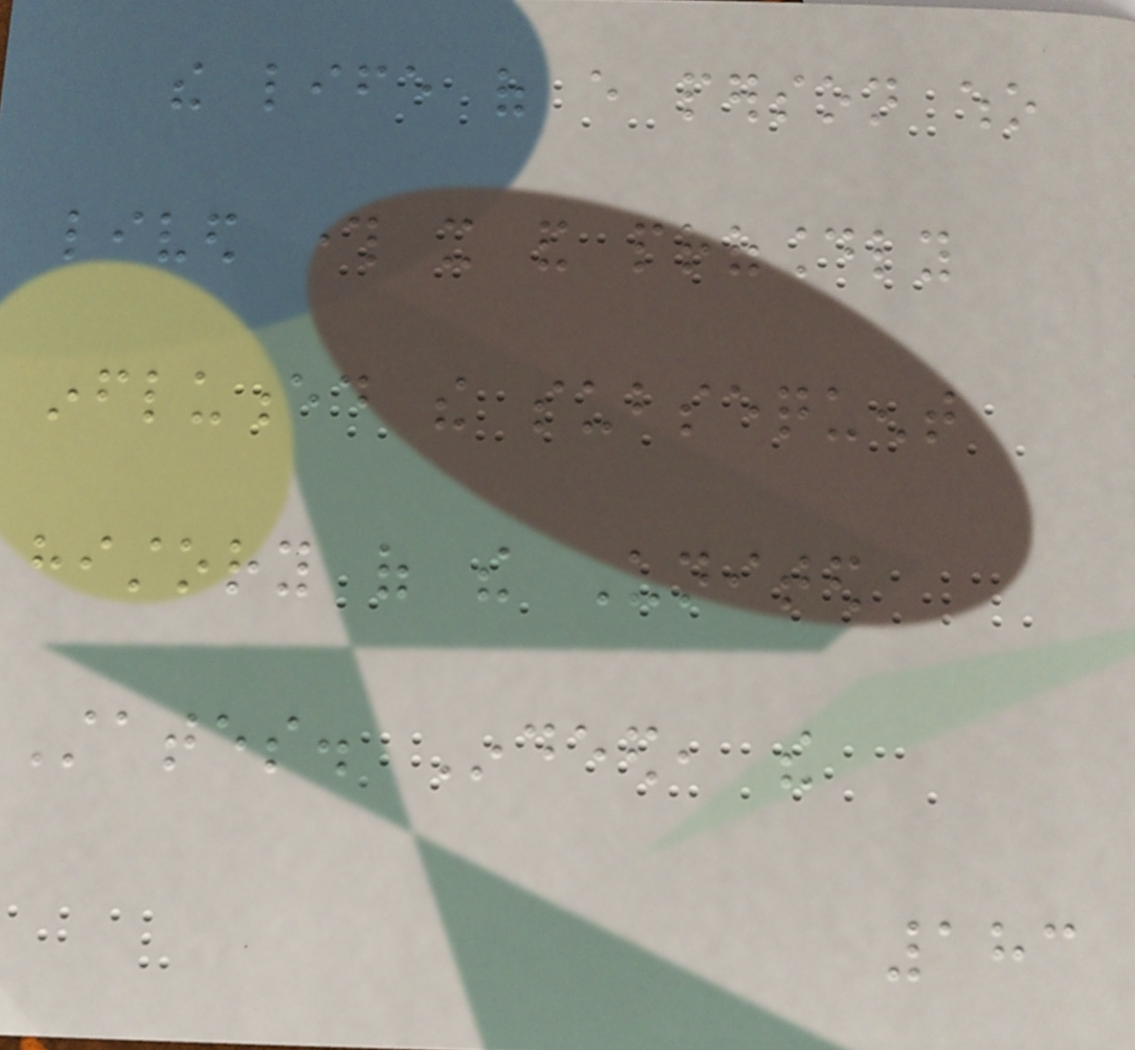the life of every person who
lived through it and profoundly
influenced the subsequent
history of the United
States. Indeed, the
183
